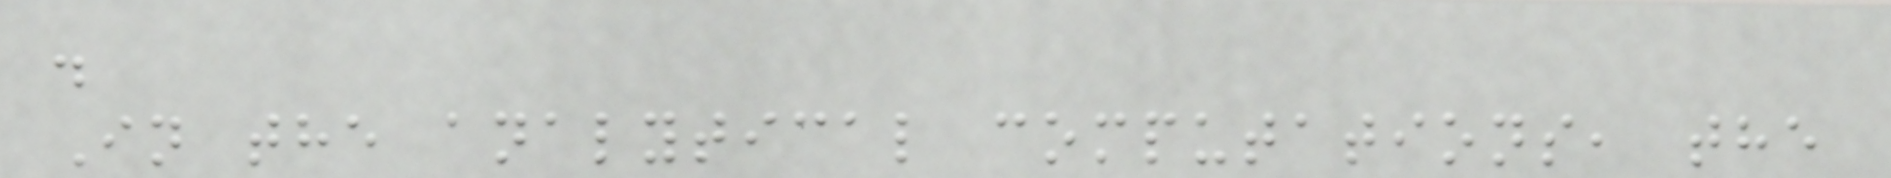.
In the analytical computations, the
